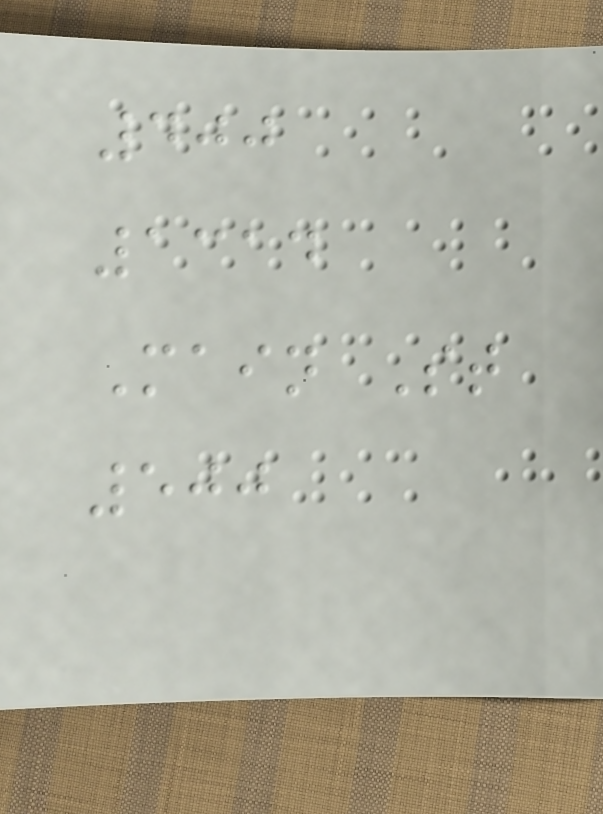400
1314
Main St
500
